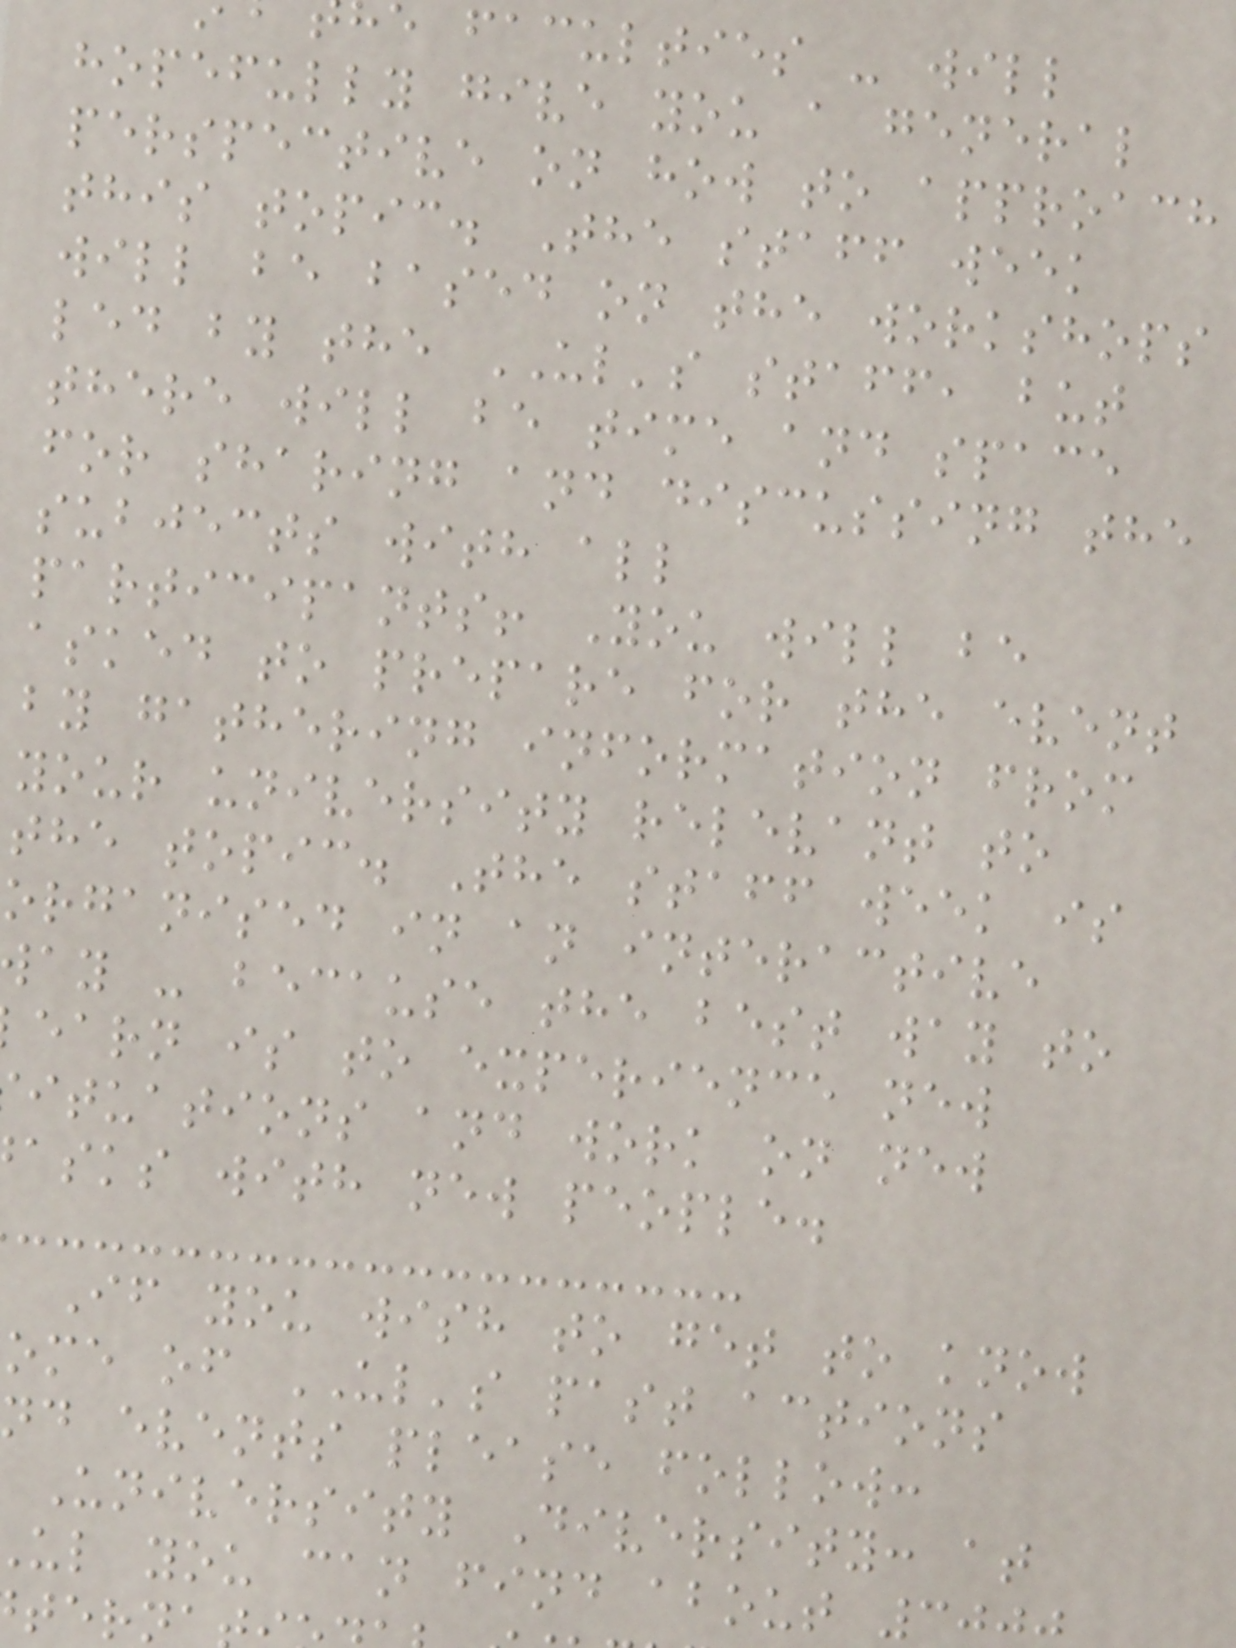e faculties - will
hopefully give you a general
perspective on how to approach
this topic. The staff week
will be based on the workshops
led by the UL's staff, but
there will be time and space
for sharing and discussing the
subjects with all
participants! You will be
asked to prepare for the event
by gathering information from
your university relevant to
the topic. The staff week is
organised in an interactive
ay - because the best way to
earn is to experience new
ituations and work on new
asks with new people.
If you wish to get to know
ome of UL's past actions
nd events please follow:
University Diversity: at
ul you can find about 30
